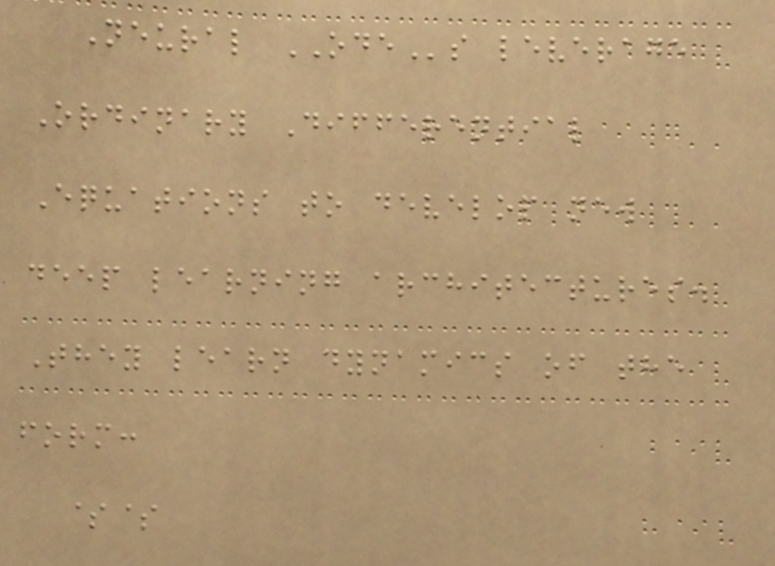Neural ODEs leverage
Ordinary Differential
Equations to develop new
deep learning architectures.
They learn dynamics of the
form:
$$
